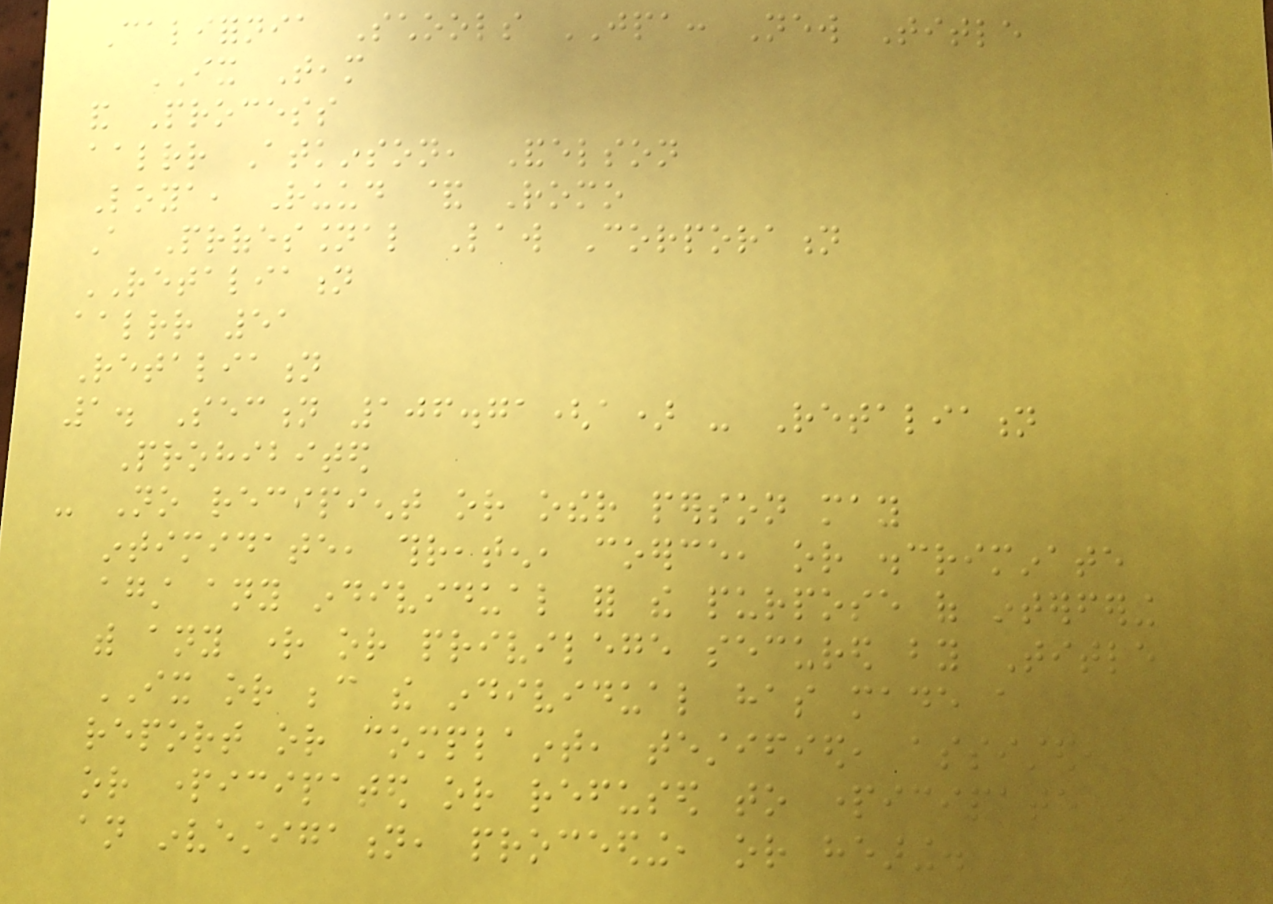California Schools JPA: New Title
IX Team
and Process
aalrr Atkinson, Andelson
Loya, Ruud & Romo
A Professional Law Corporation
RETALIATION
aalrr 51
Retaliation
1. Section 106.71(a) - Retaliation
Prohibited
- No recipient or other person may
intimidate, threaten, coerce, or discriminate
against any individual for the purpose of interfering
with any right or privilege secured by Title
IX or because the individual has made a
report or complaint, testified, assisted,
or participated or refused to participate in
an investigation, proceeding, or hearing.
